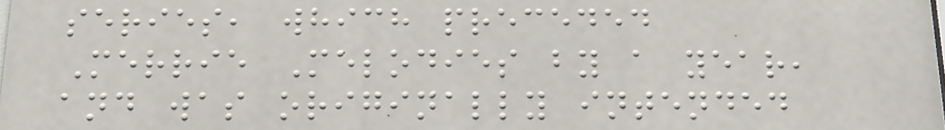series, which preceded
Merrie Melodies by a year,
and was originally intended
